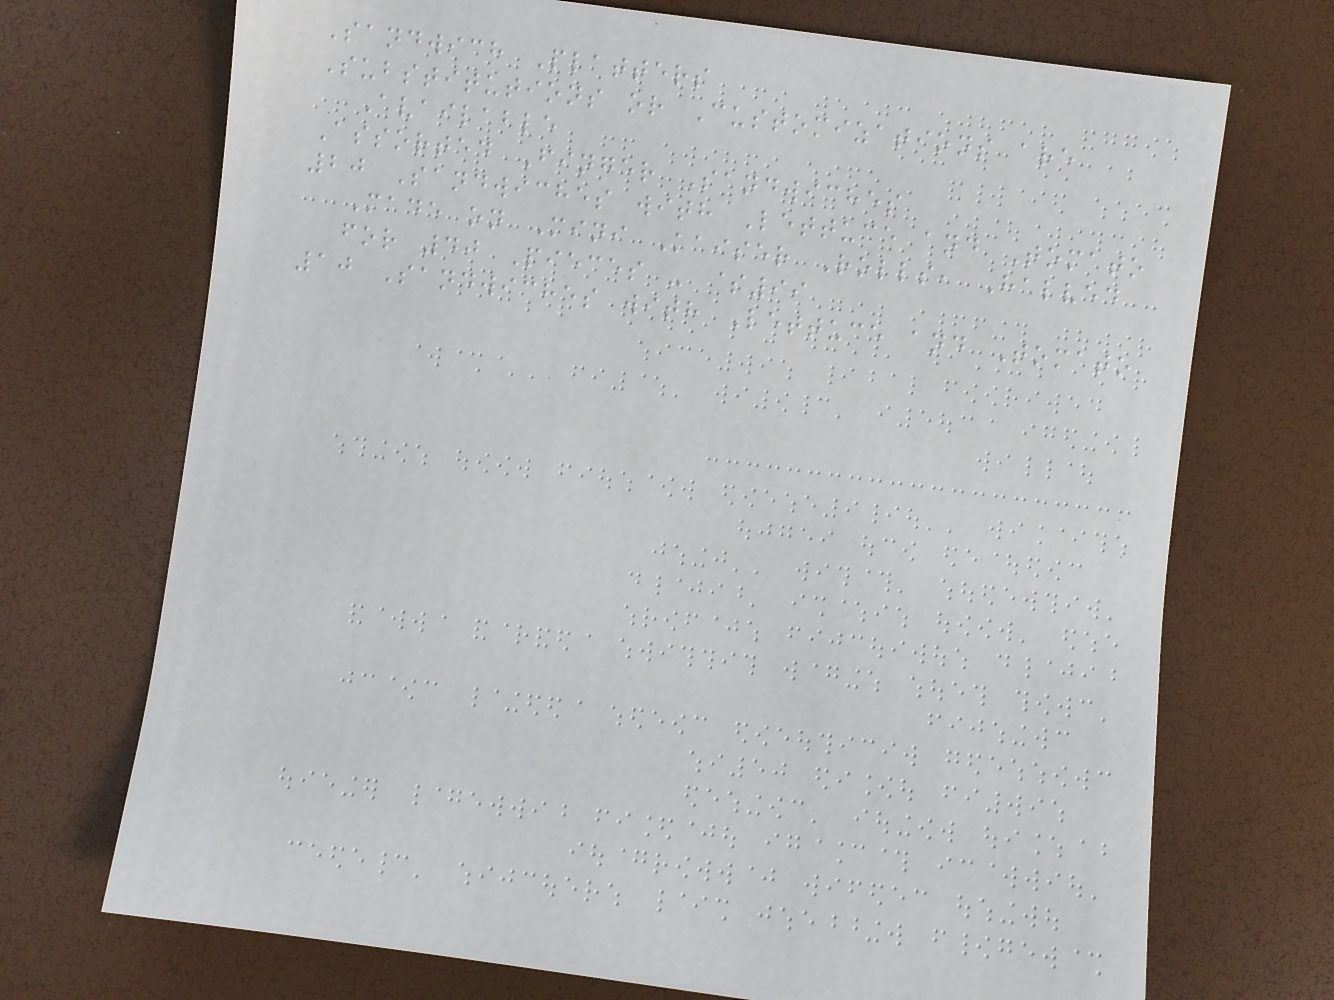Sandwich Platters
Substitutions or Customizations are
Available
Assorted Finger Sandwiches
20 Sandwiches with Lettuce and Tomato
Made on Mini Kaiser Rolls, Halved
for 40 Pieces - $99
10 Sandwiches with Lettuce and Tomato
